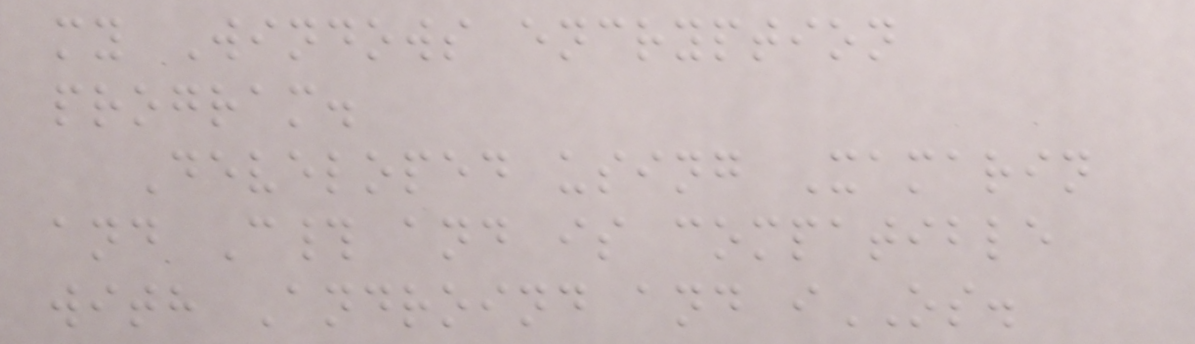my Windows encryption
program.
Developed using Xamarin
and C# and is compatible
with Androind and iOS.
